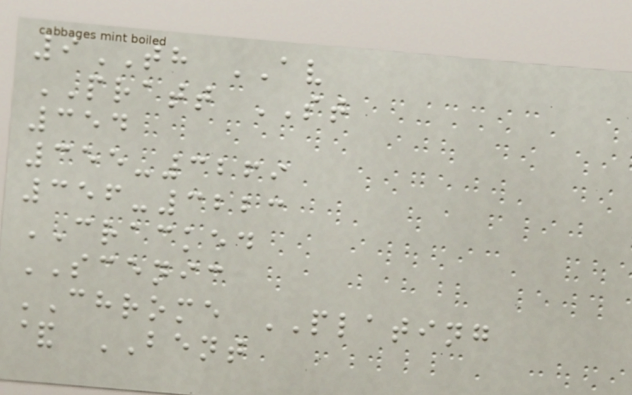9TH AV
PRATT ST
354
355-3269
356-3223
CRACKED
SCENIC
CHROME PLATING
& BENT
